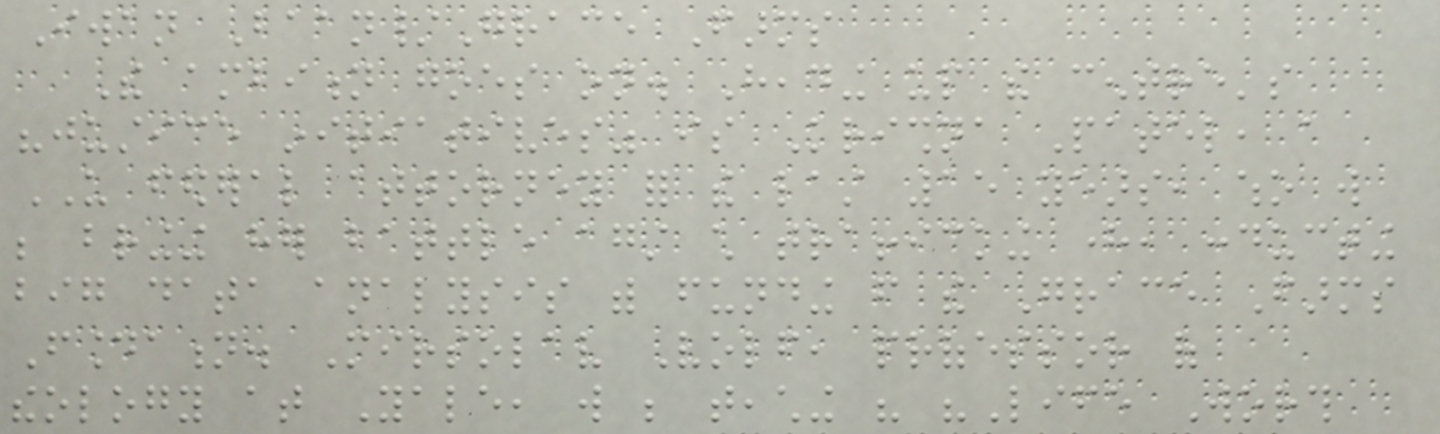Iwan Baan/Grace Farms
The ambition goes on. Heading up the centre's
"justice initiatives" is Krishna Patel, a
US federal attorney for the last 15 years, who will
be bringing her battle against child trafficking here, conducting
big data analysis with funding from the Grace Farms
Foundation. Mirsolav Volf, professor of
theology at Yale, will be teaching his "Life Worth
